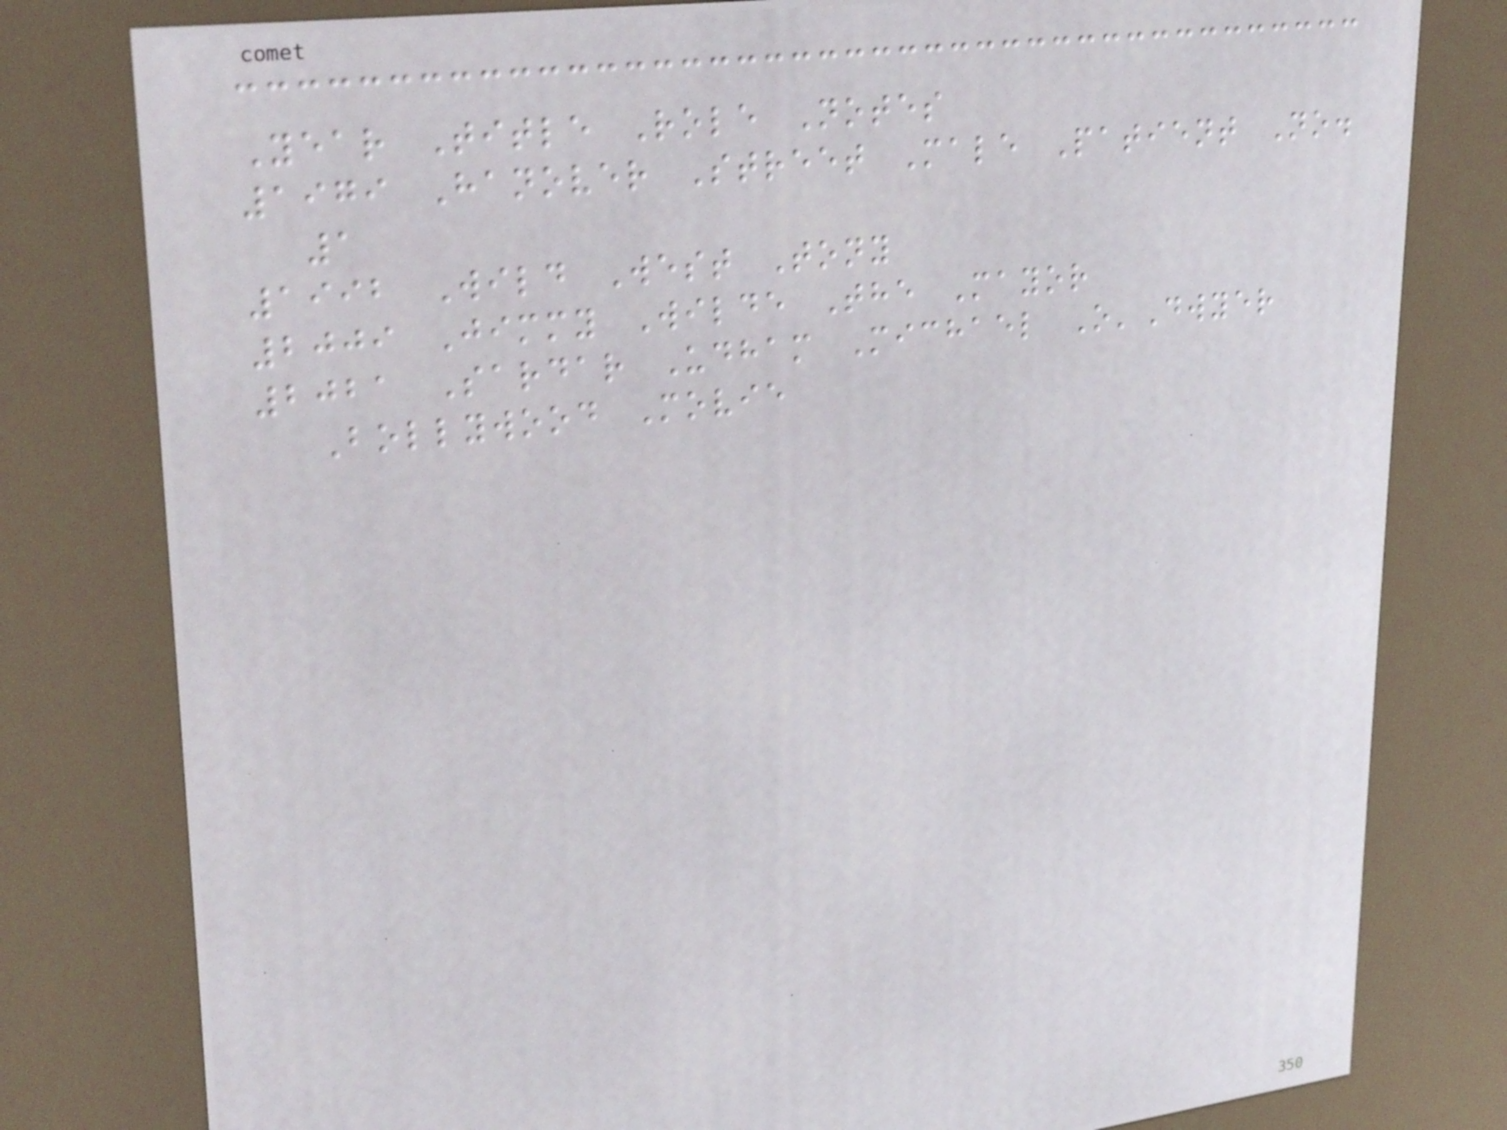Year Title Role Notes
1979 Hanover Street Male Patient No.
1
1992 Wild West Tony
2009 Jimmy Wilde The Mayor
2021 Sardar Udham Michael O'Dwyer
Bollywood Movie
